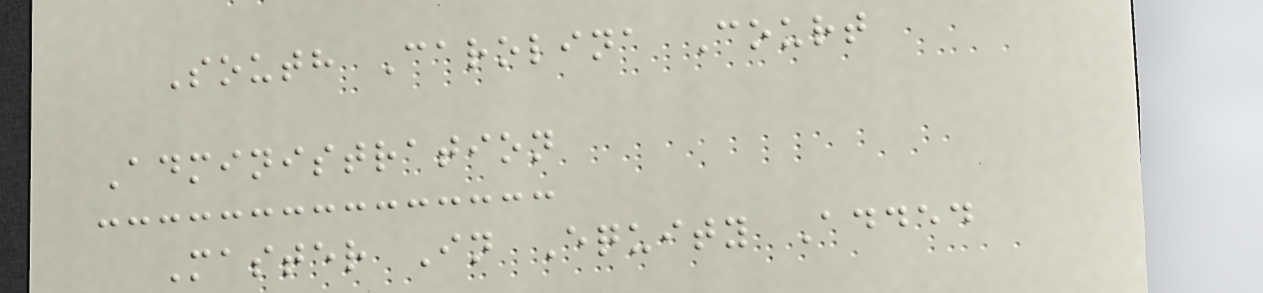South Carolina Court
Administration
Master In Equity Added
